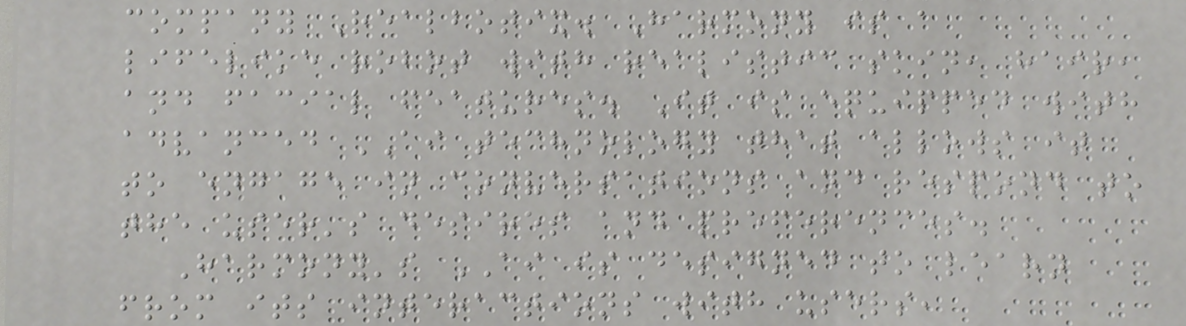company Realbotix. Harmony is a
lifelike robot with realistic skin, hair,
and facial features. It is equipped with
advanced AI technology that allows it
to engage in conversations and respond to
the user's desires and preferences.
Harmony's AI is designed to learn
from its interactions with users,
